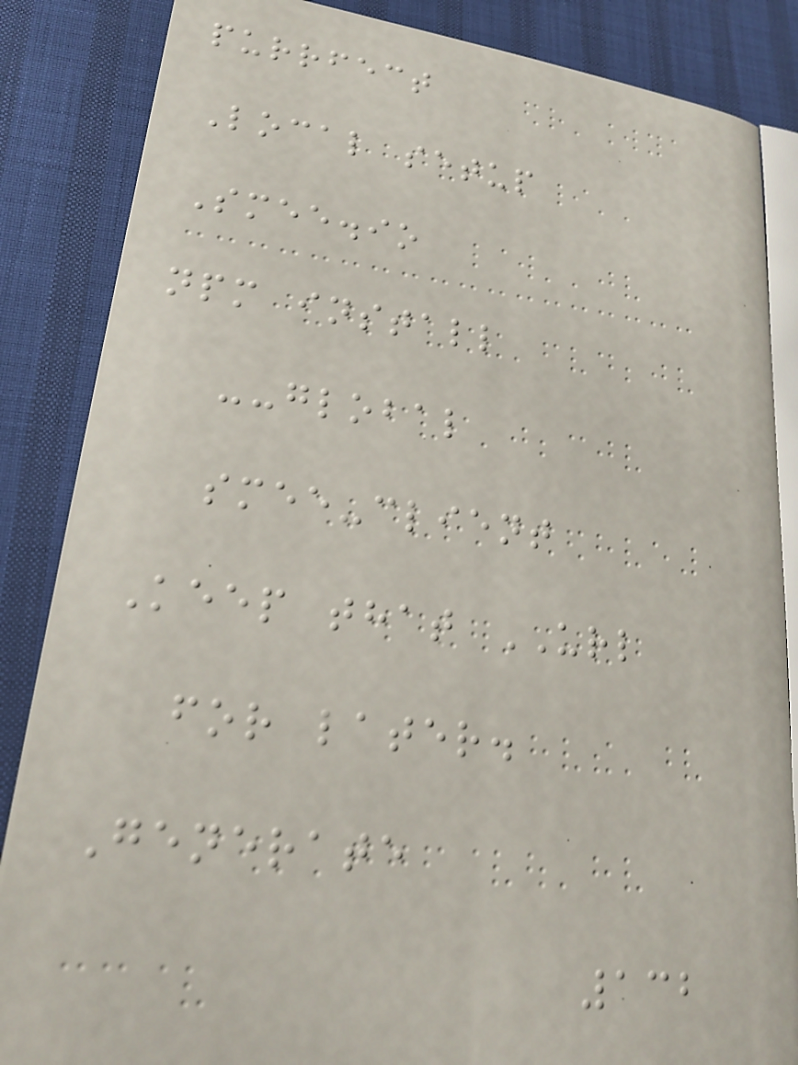purrfect
Local setup
Smee.io
npm install
--global
smee-client
Keep that URL
for later.
Generate
132
